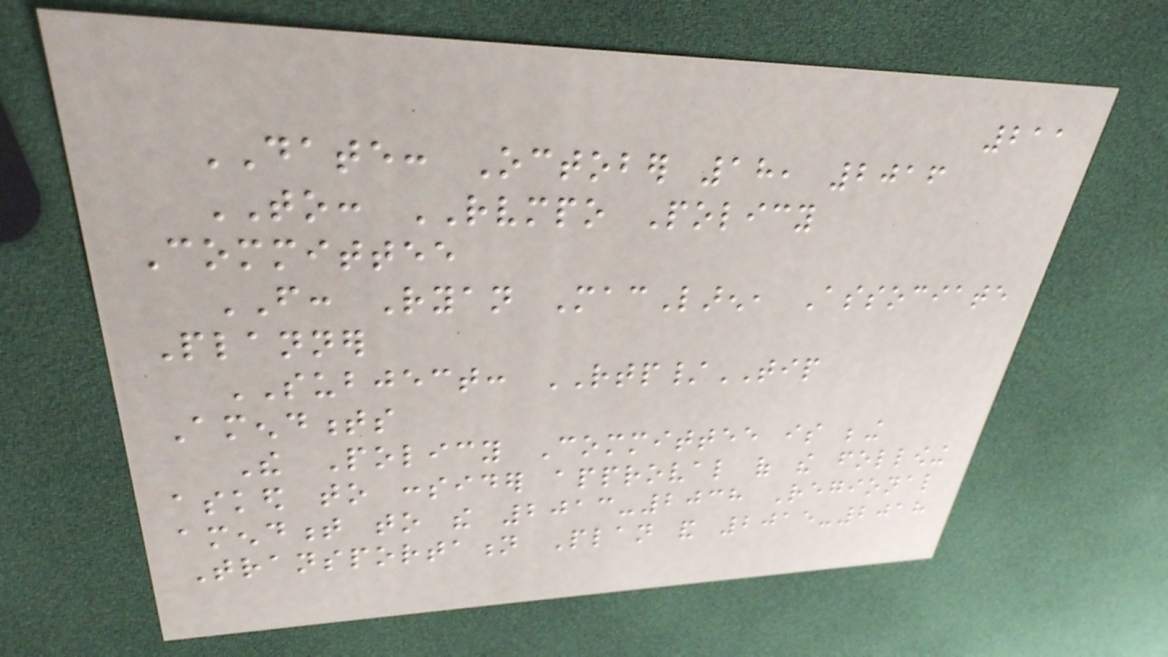211
DATE: October 18, 2016
TO: RVMPO Policy
Committee
FROM: Ryan MacLaren, Associate
Planner
SUBJECT: RTP/TIP
Amendments
The Policy Committee is being
asked to consider approval of the following
amendment to the 2013-2038 Regional
Transportation Plan and 2015-2018
